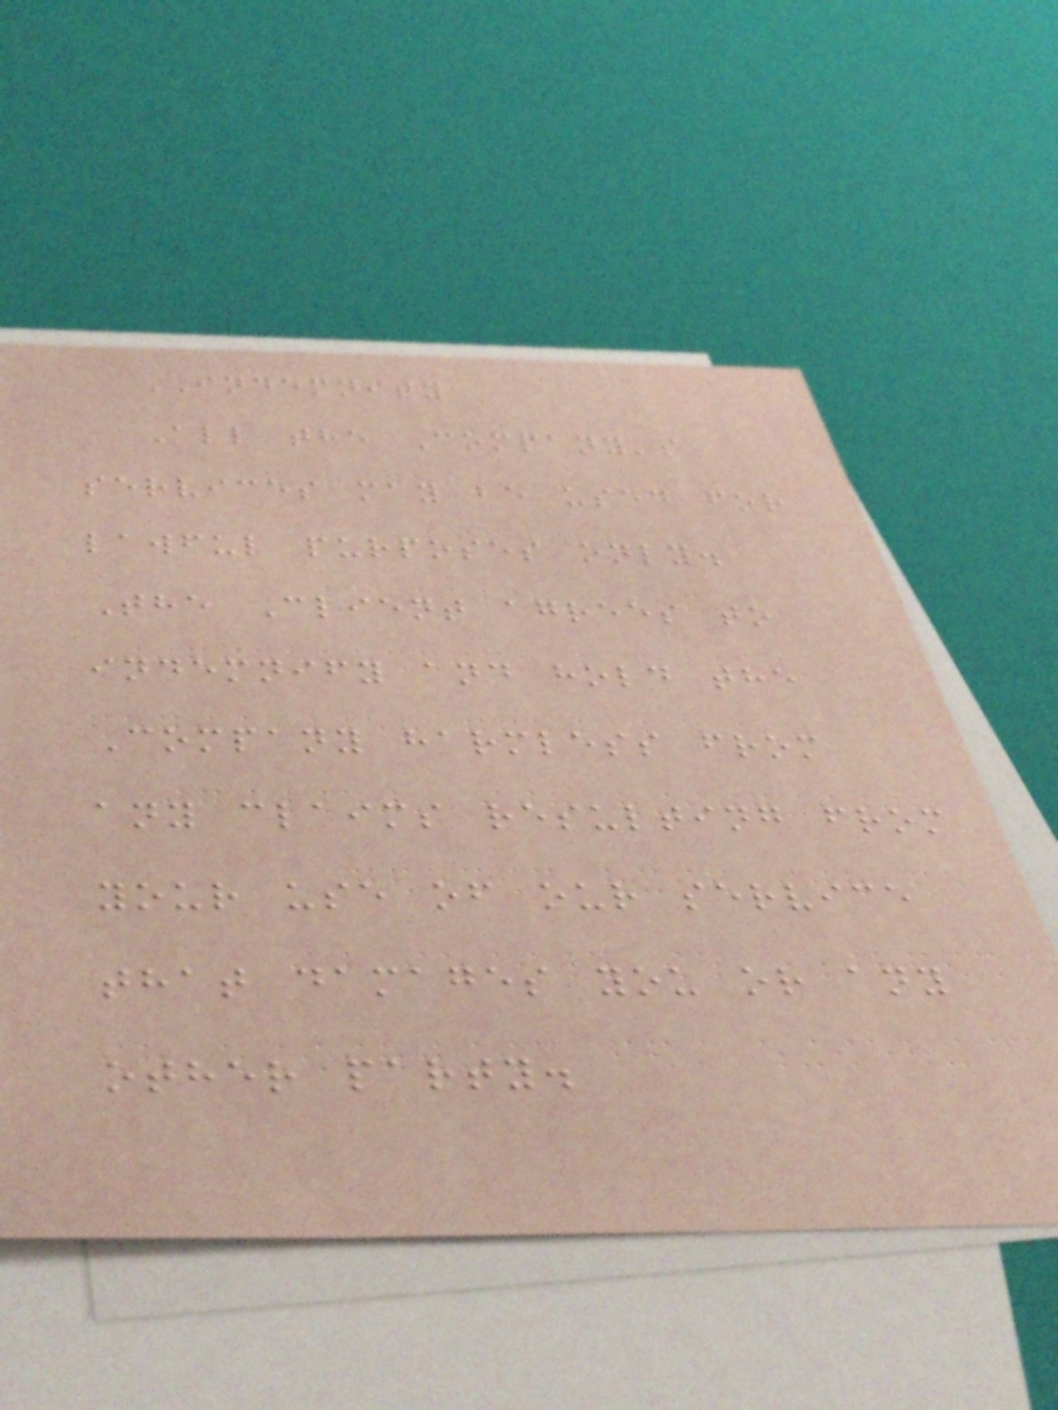INDEMNITY
All the Company's
services may be used for
lawful purposes only.
The Client agrees to
indemnify and hold the
Company harmless from
any claims resulting from
your use of our service
that damages you or any
other party.
